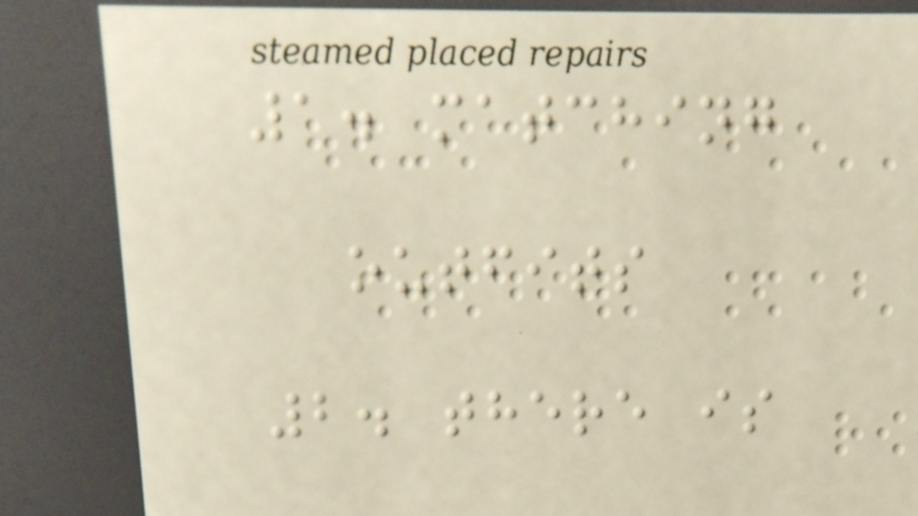1. matching
outfits
2. there is
